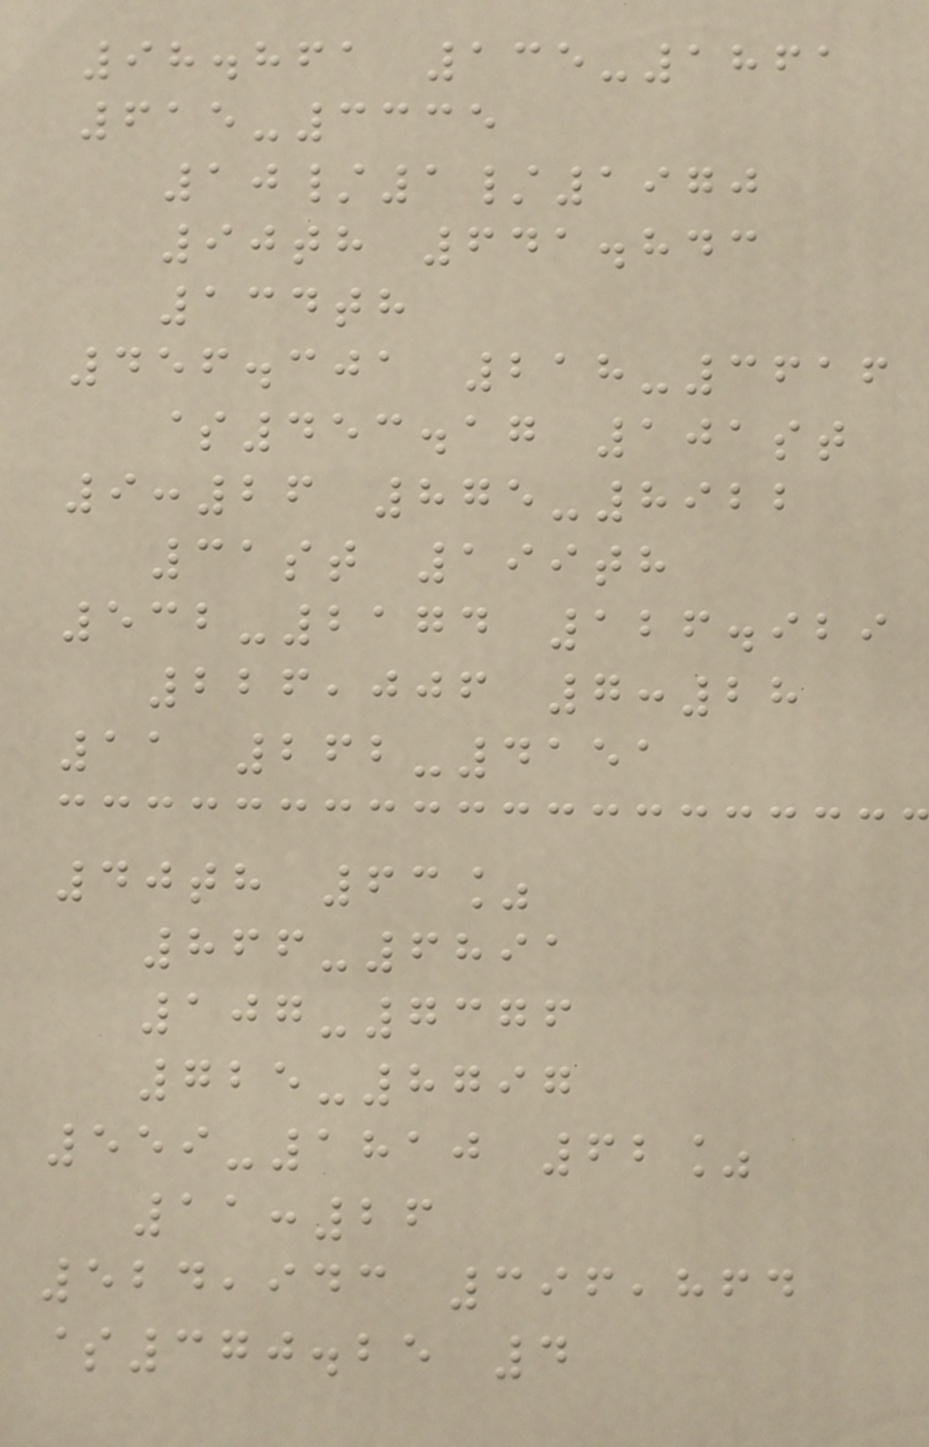98.861 135-1861
615-3335
10/1/1970
90th 641.843
134th
456.301 218-3616
$453.17 101st
9:26 875-8922
31st 199th
532-2174 126.929
226,006 7:28
11 262-4151
40th 63%
866-6891
107-7376
725-8797
559-1810 62%
11:26
524,943 396,864
$370.25 4
